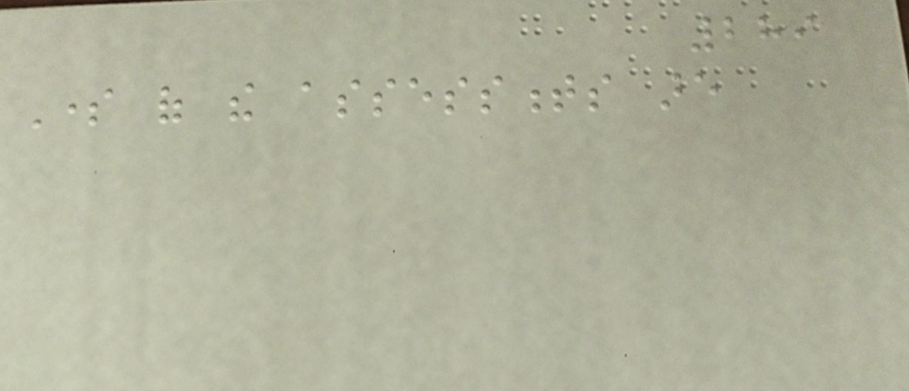289
Some of the assessments are
